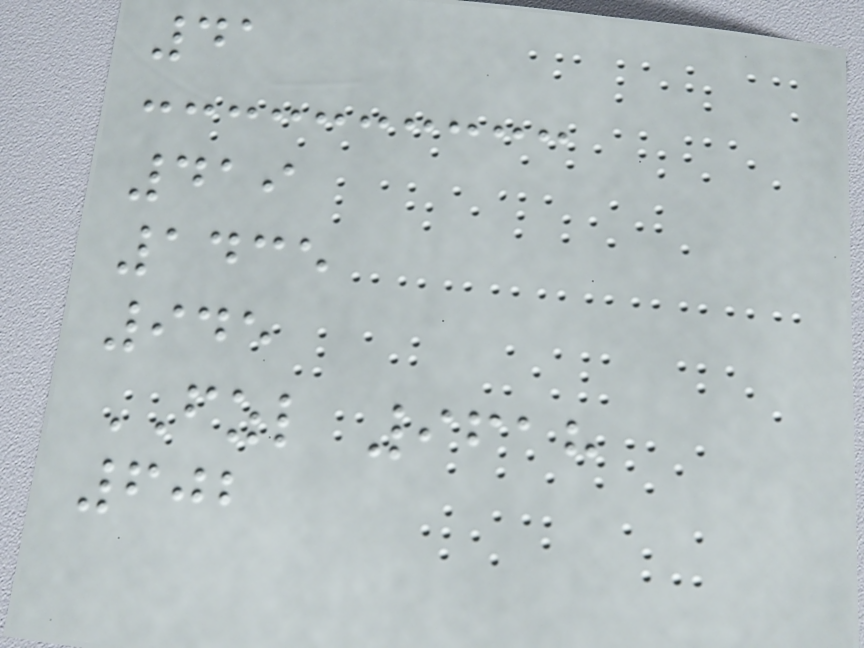41
419
1435
945
FZL 9618
602
